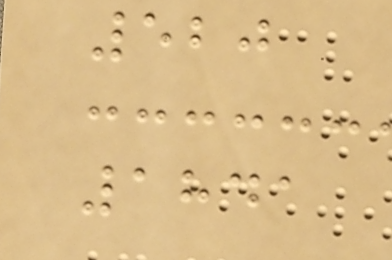520
1841
